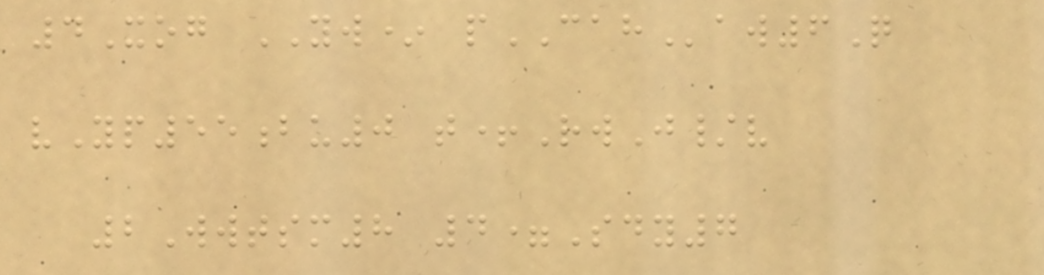4Xog YW* pCAHaw6Q
vYp55bu0 t+RwJ/v
2Wwtsm8 4=Sdy7
